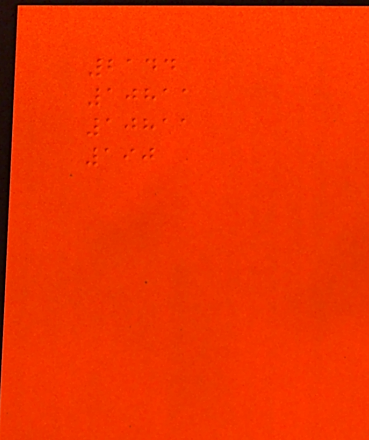2144
10811
10811
190
